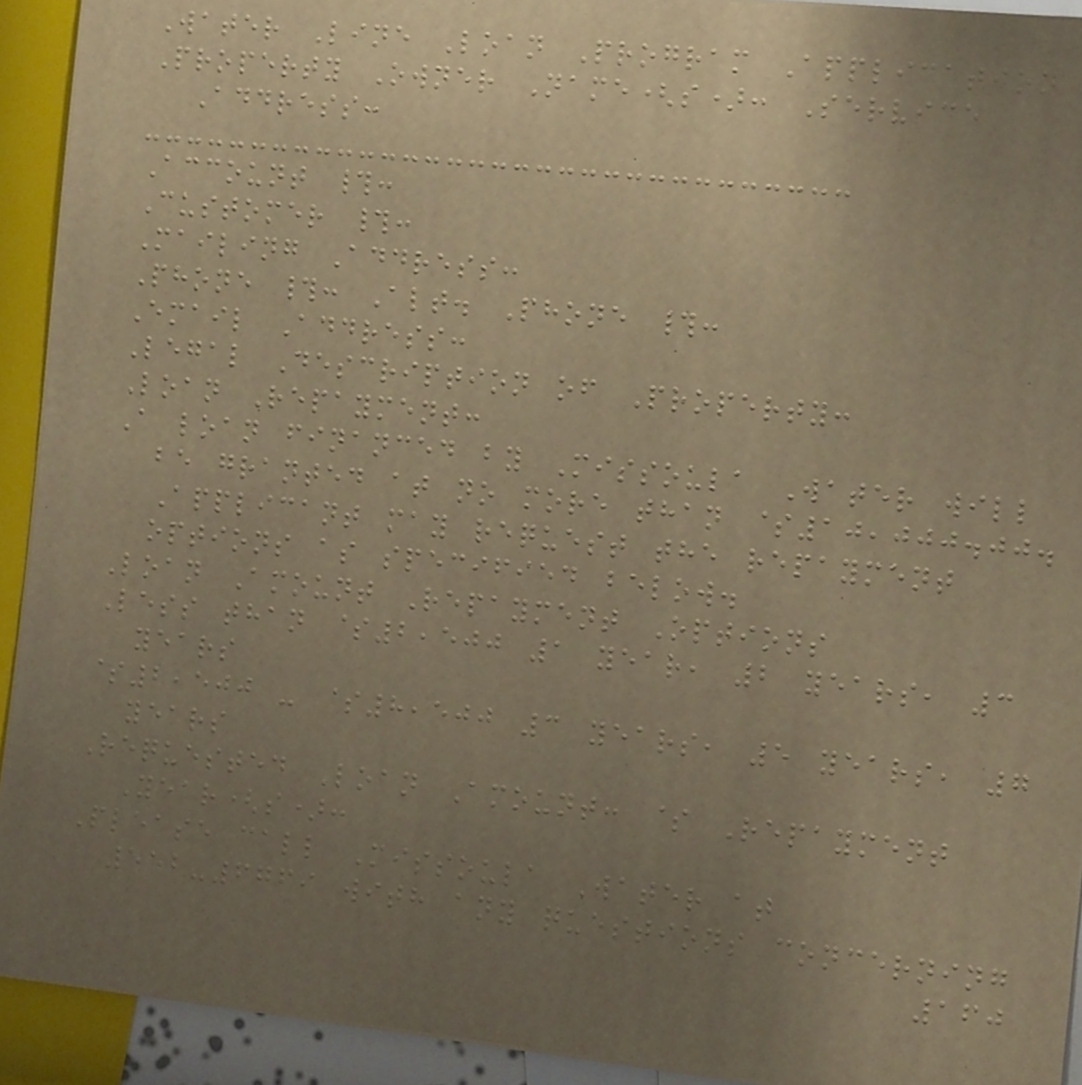Water Line Loan Program Application
Property Owner Name(s): Service
Address:
Account #:
Customer #:
Mailing Address:
Phone #: Alt. Phone #:
Email Address:
Legal Description of Property:
Loan Repayment:
A loan financed by Missoula Water will
be granted at no more than $10,000.00.
Applicant may request the repayment
options as specified below.
Loan Amount Repayment Options
Less than $2,500 1 year, 2 years, 3
years
$2,500 - $8,500 3 years, 5 years, 7
years
Requested Loan Amount: $ Repayment
Year(s):
Please call Missoula Water at
552-6769 with any questions concerning
160
